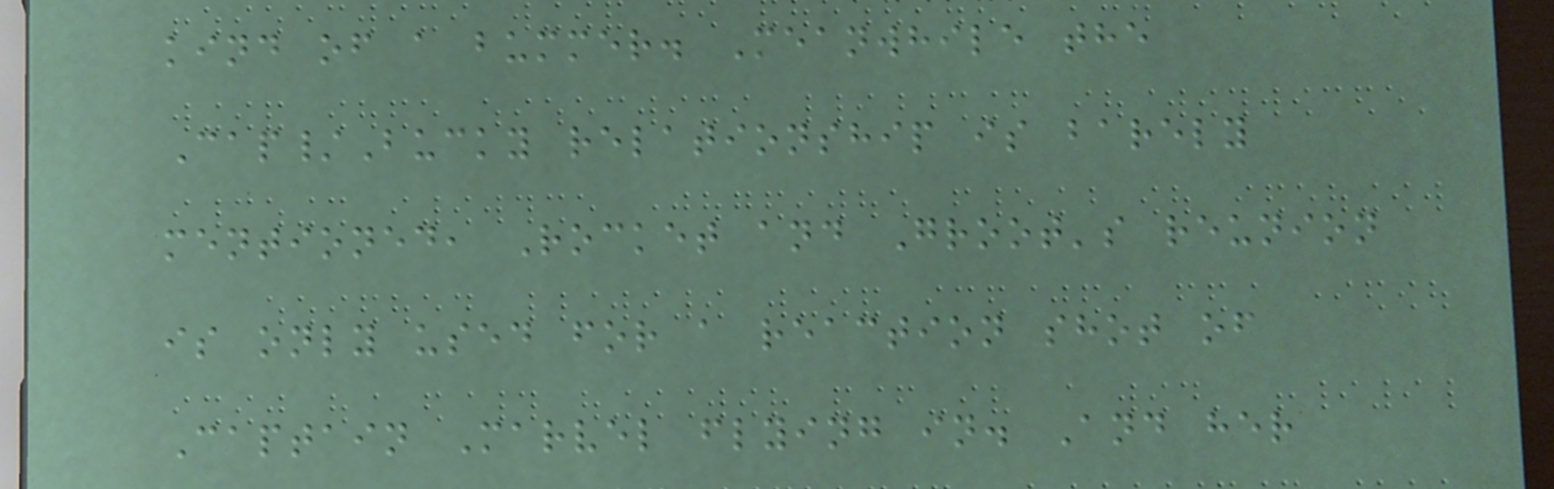kind of a bummer. Meanwhile the
Cap/Bucky relationship is barely
mentioned, Rocket and Groot's reunion
is only used for a reaction shot of
Captain Marvel flying in. And her
